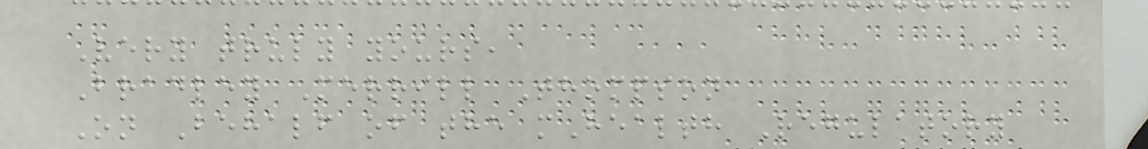Very truly yours,
Bradley Merrill Thompson
On Behalf of the mHealth Regulatory
